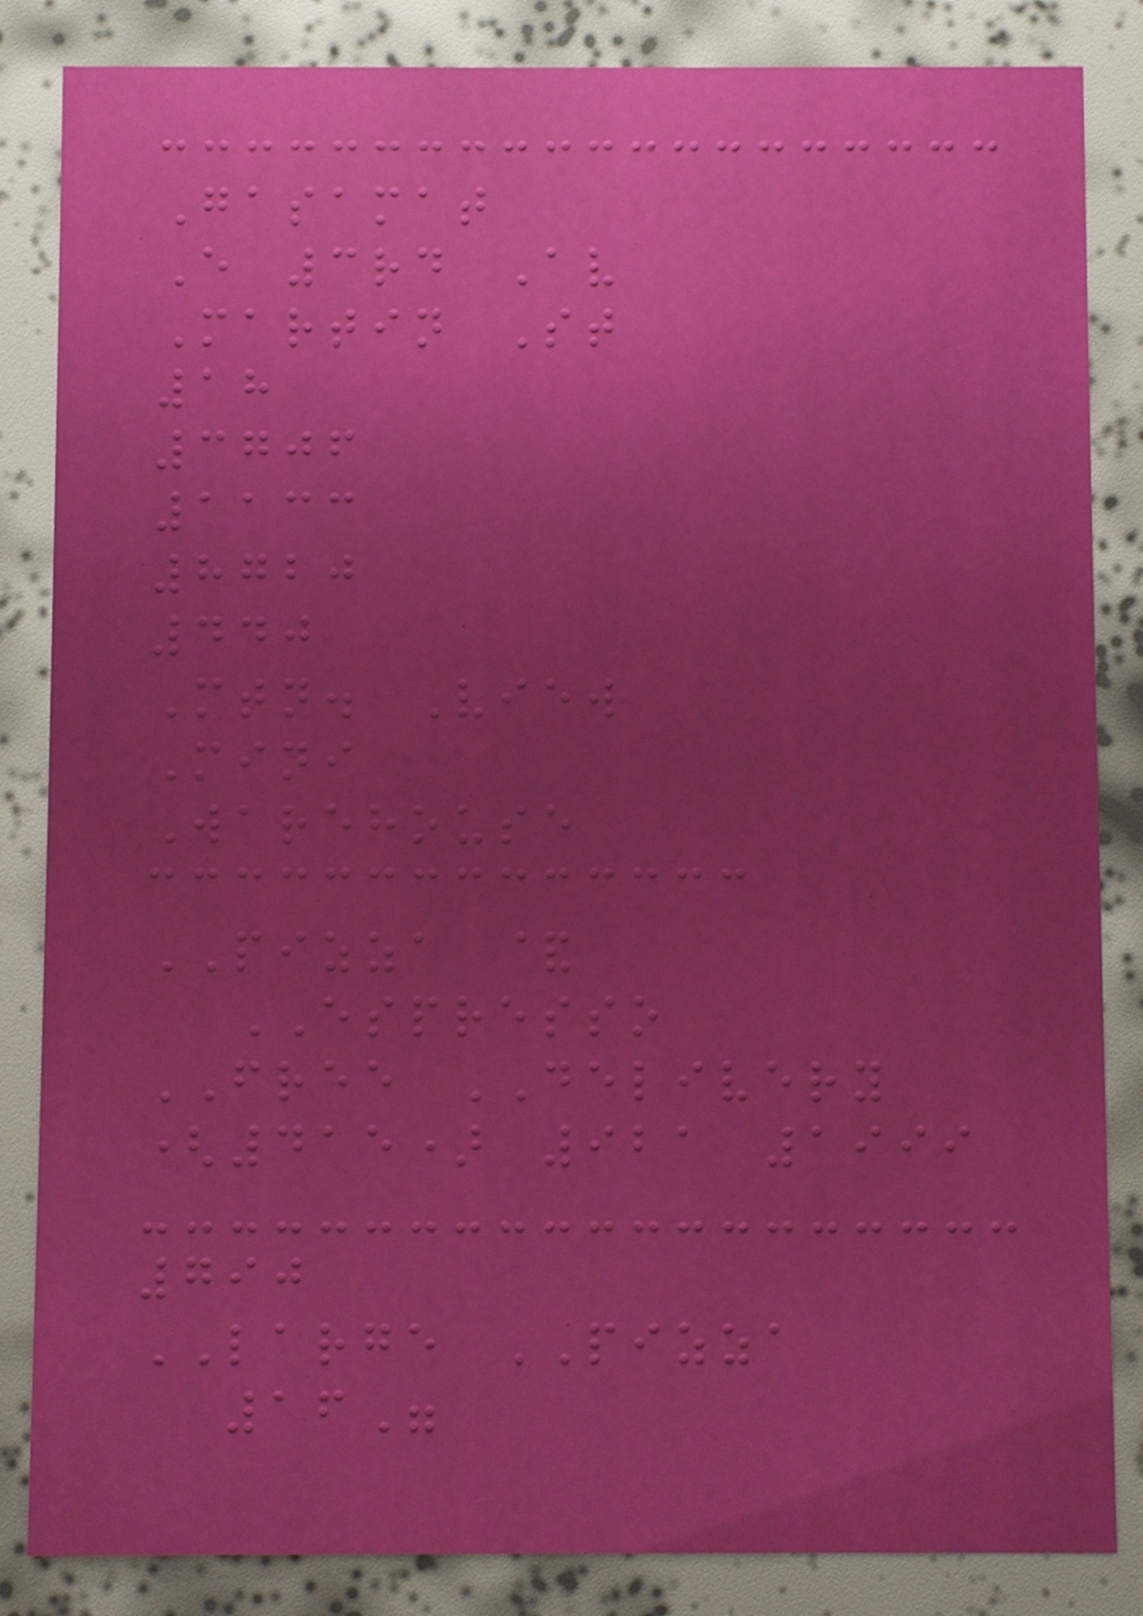Gasamat
E 3rd Av
Martin St
18
3706
1133
8720
440
Mtn. View
Mini
Warehouse
PIZZA &
ESPRESSO
FREE DELIVERY
(415) 921 1999
790
LARGE PIZZA
16"
